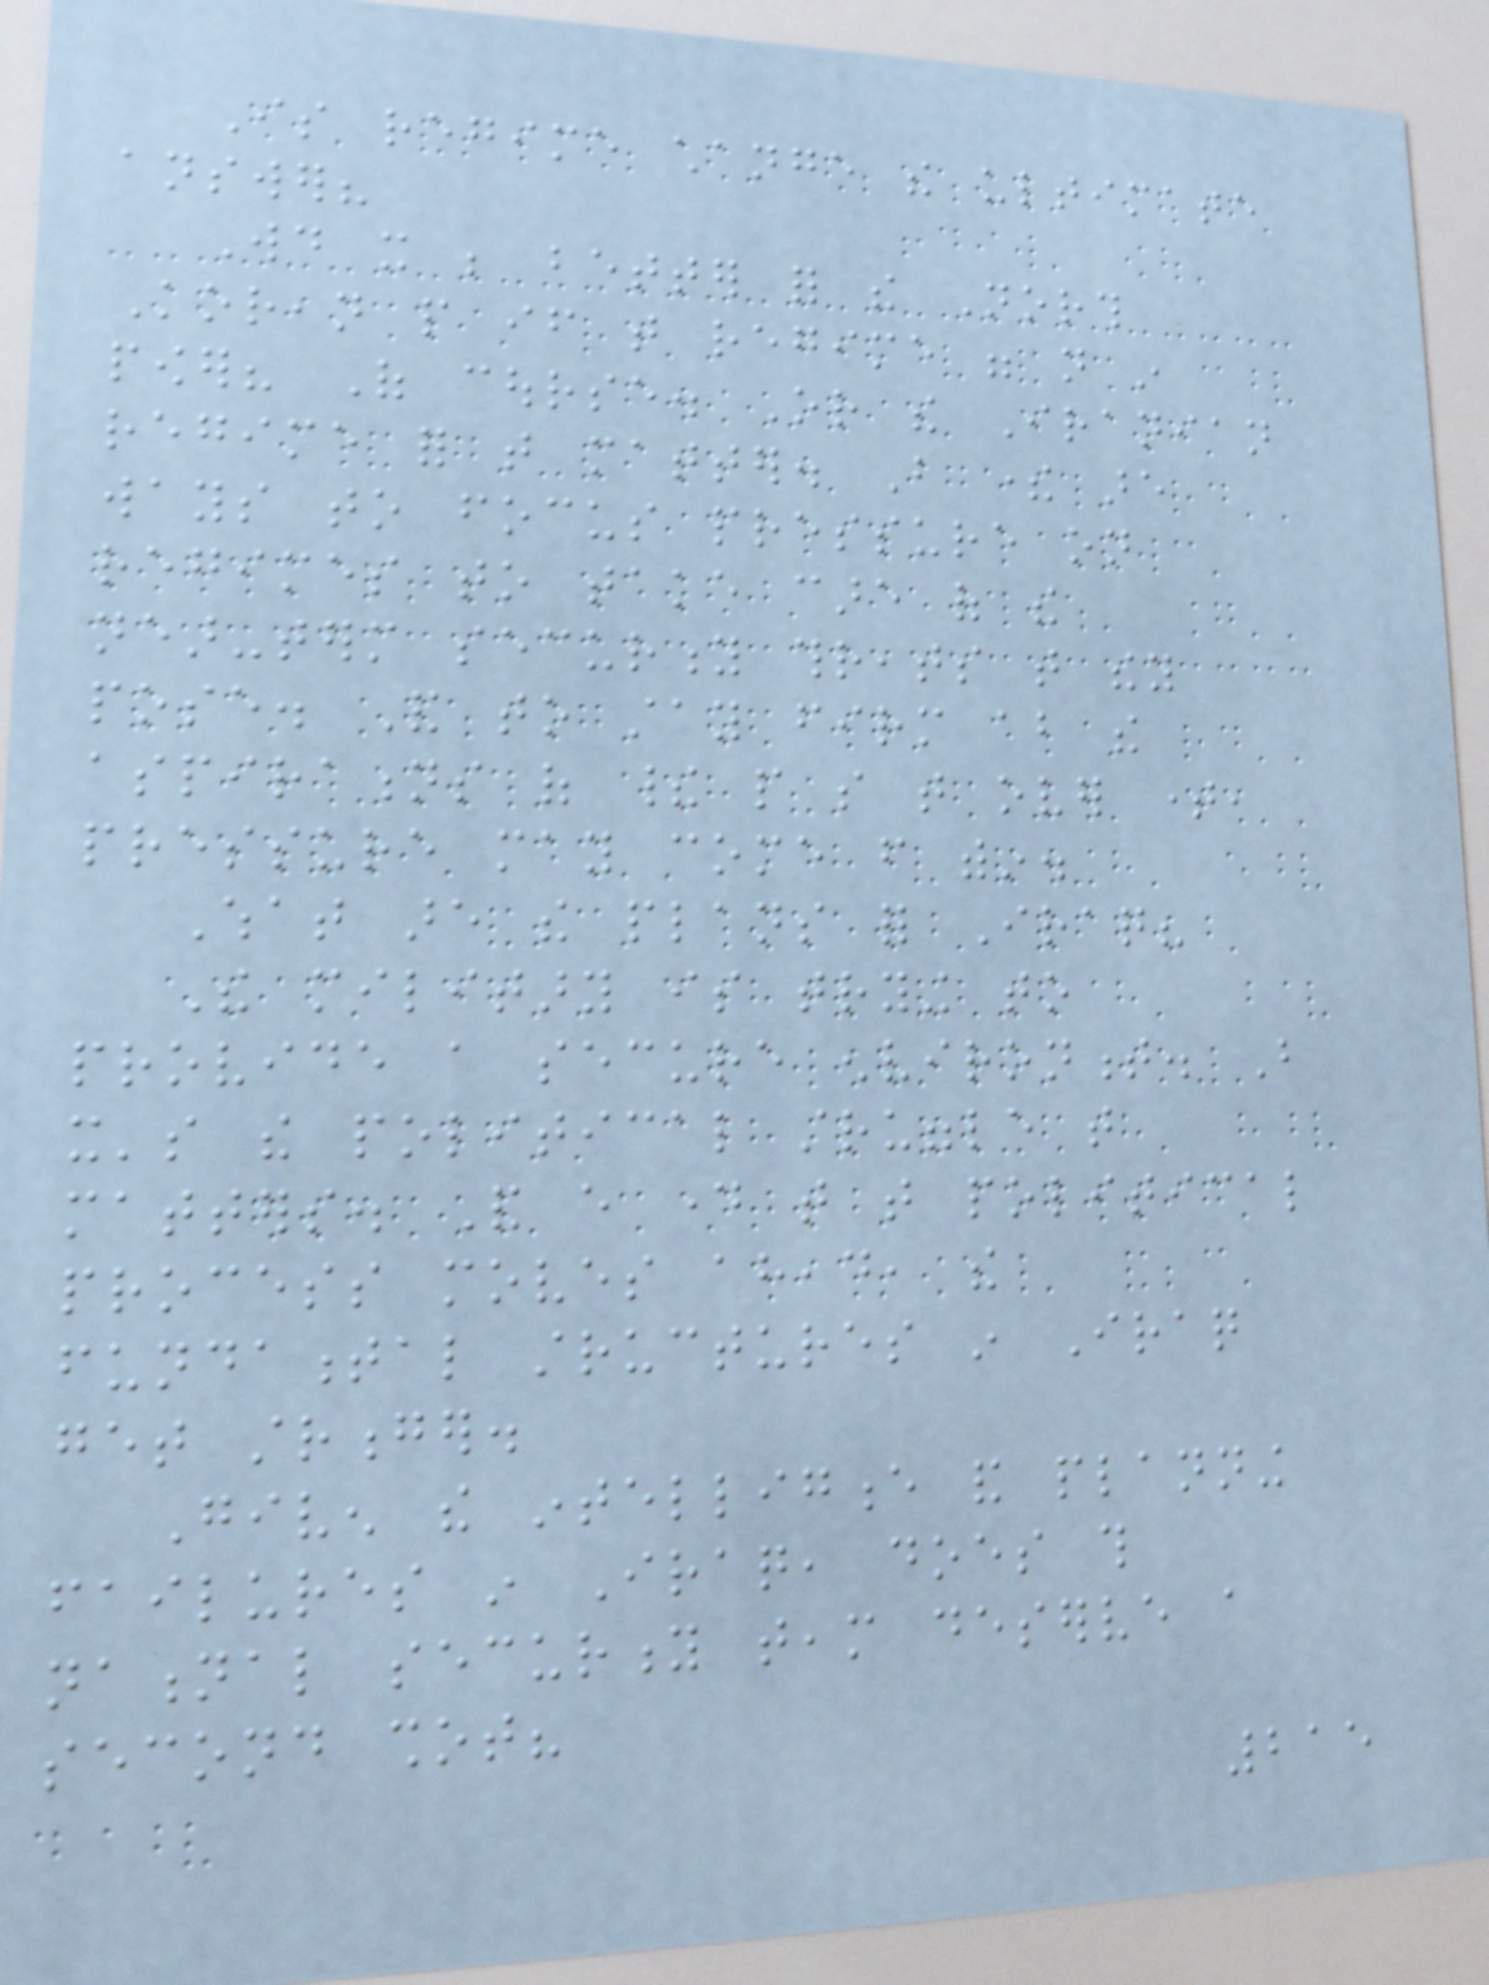Is regime change the ultimate
answer?
Would it be better for the North
Korean people if that regime were not in
power? Of course. Or the Iranian
regime for that matter. But there are
ways to focus pressure on
regimes to take care of the
near-term security threats that they
pose. And to stay firm about the
aspirations of their people so that over time,
pressure may come from within.
What are the plans for Iraq?
The military is trying to
provide a secure environment. But
it's the political struggle that
matters. And every day that that political
process moves ahead, the
fundamental structures in Iraq
get stronger.
Given the intelligence and planning
failures in Iraq, does this
national security team deserve a
second shot?
215
